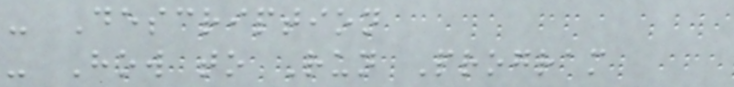- Description
- How to Run Program
